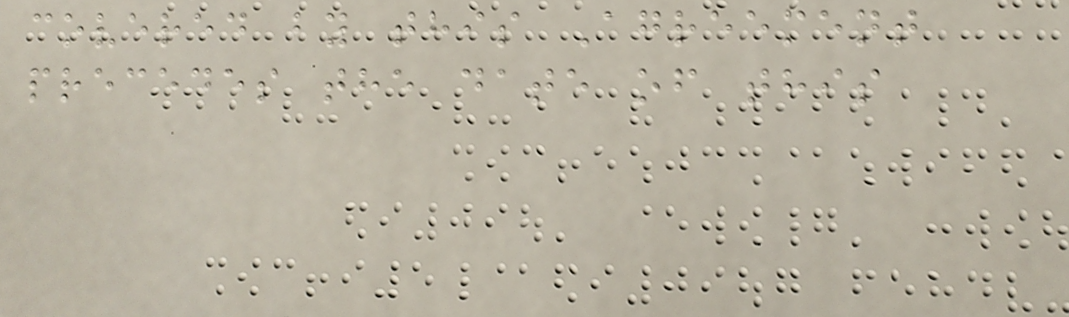covered by this Agreement
precedes the date of this
